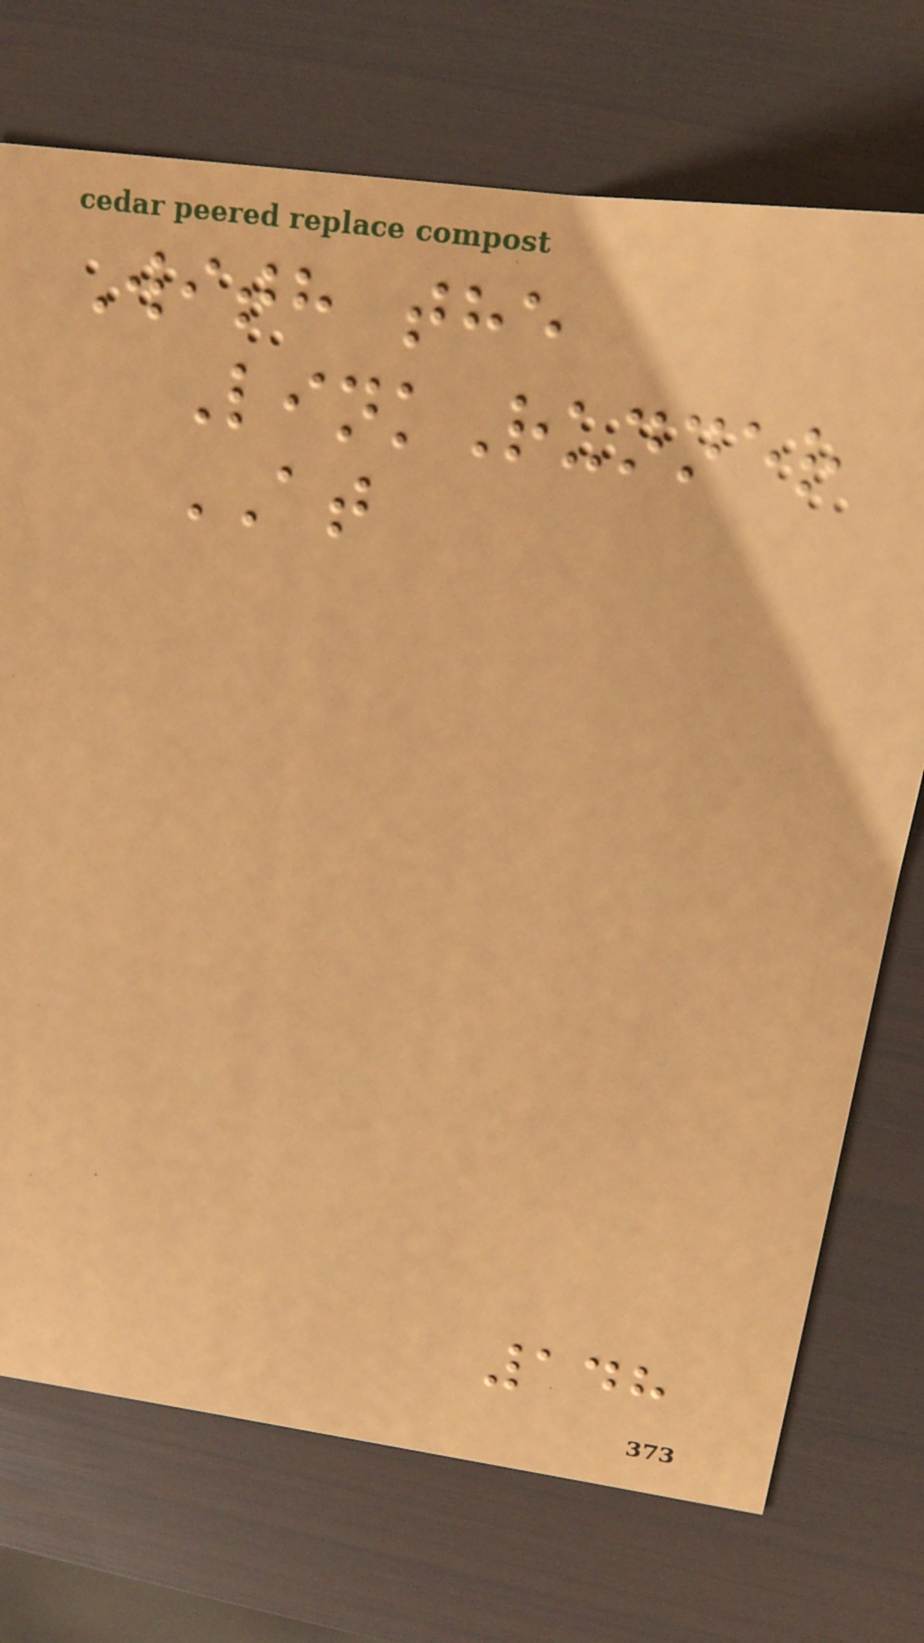With the
LinkRunner
AT
148
